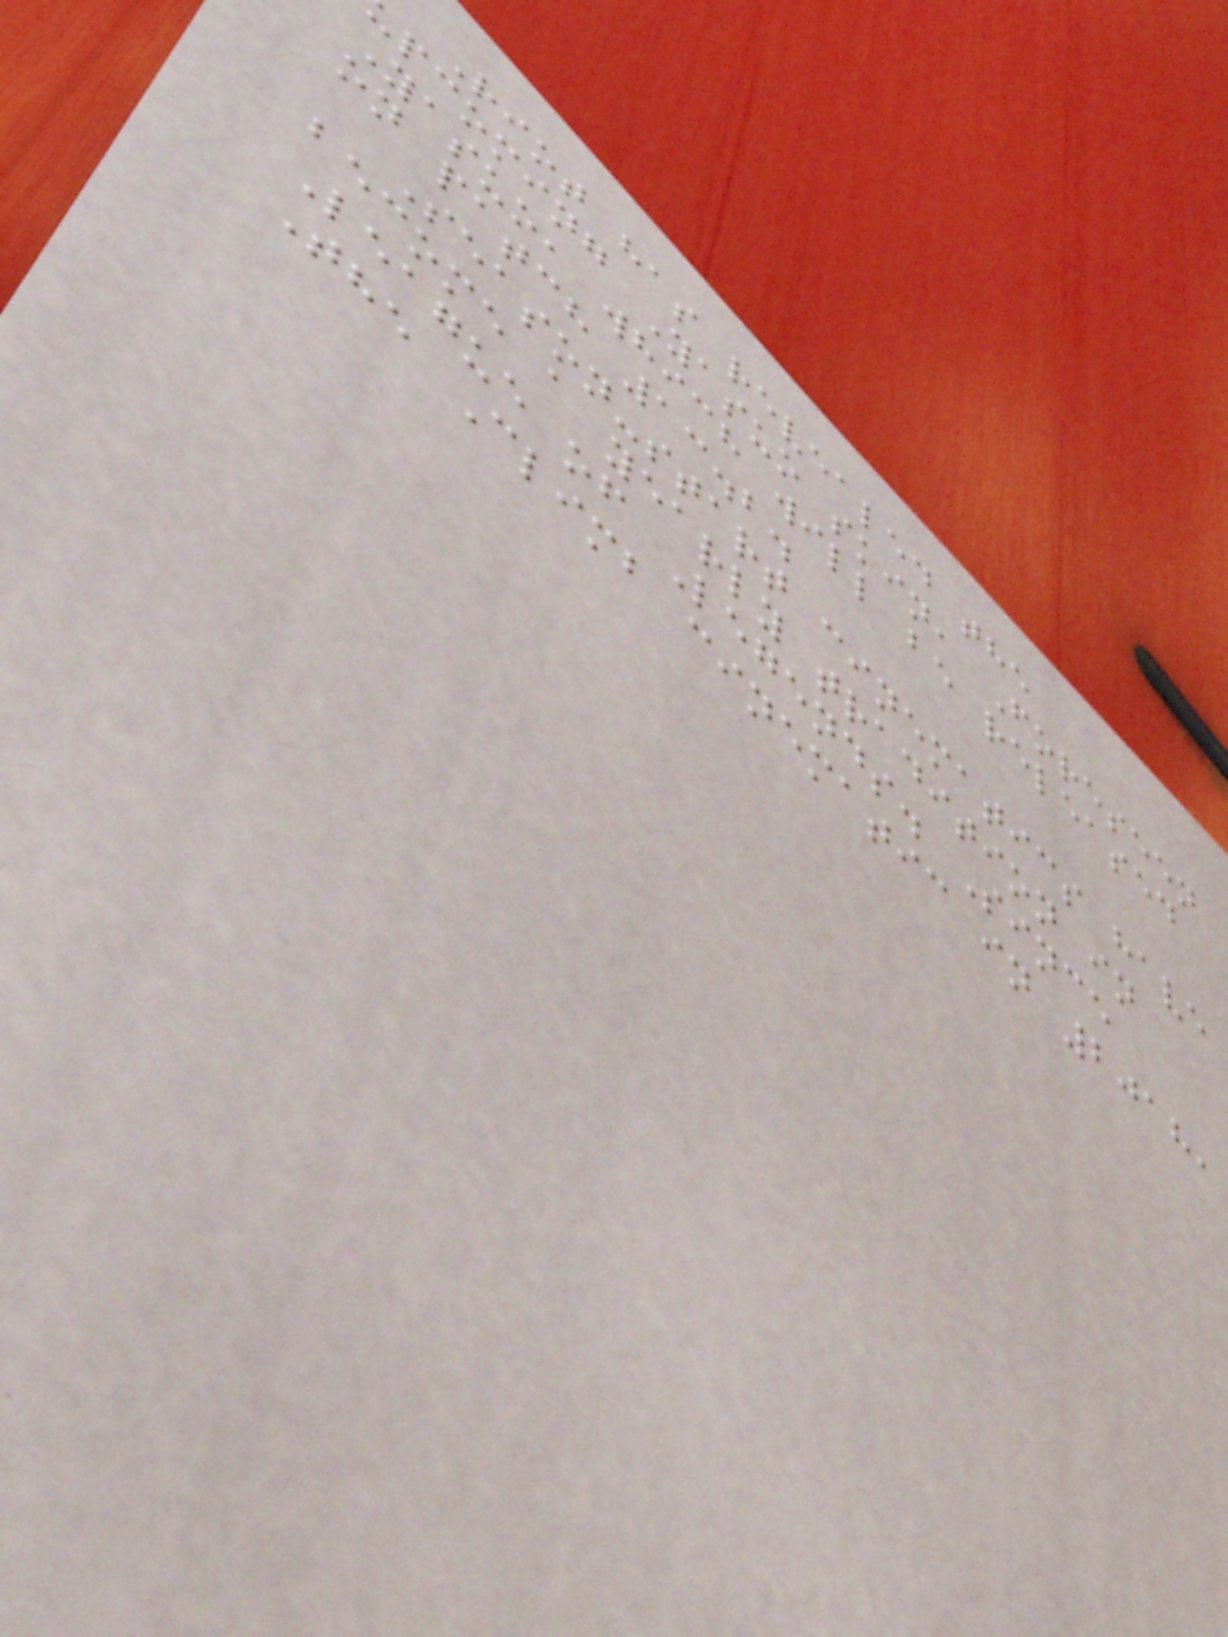Riot has revealed the
pcoming Yasuo skin, Foreseen
Yasuo, which will be released
on patch 13.2.
Season-start cinematics have
become a yearly tradition in
League of Legends. Since
The Climb cinematic in 2018,
